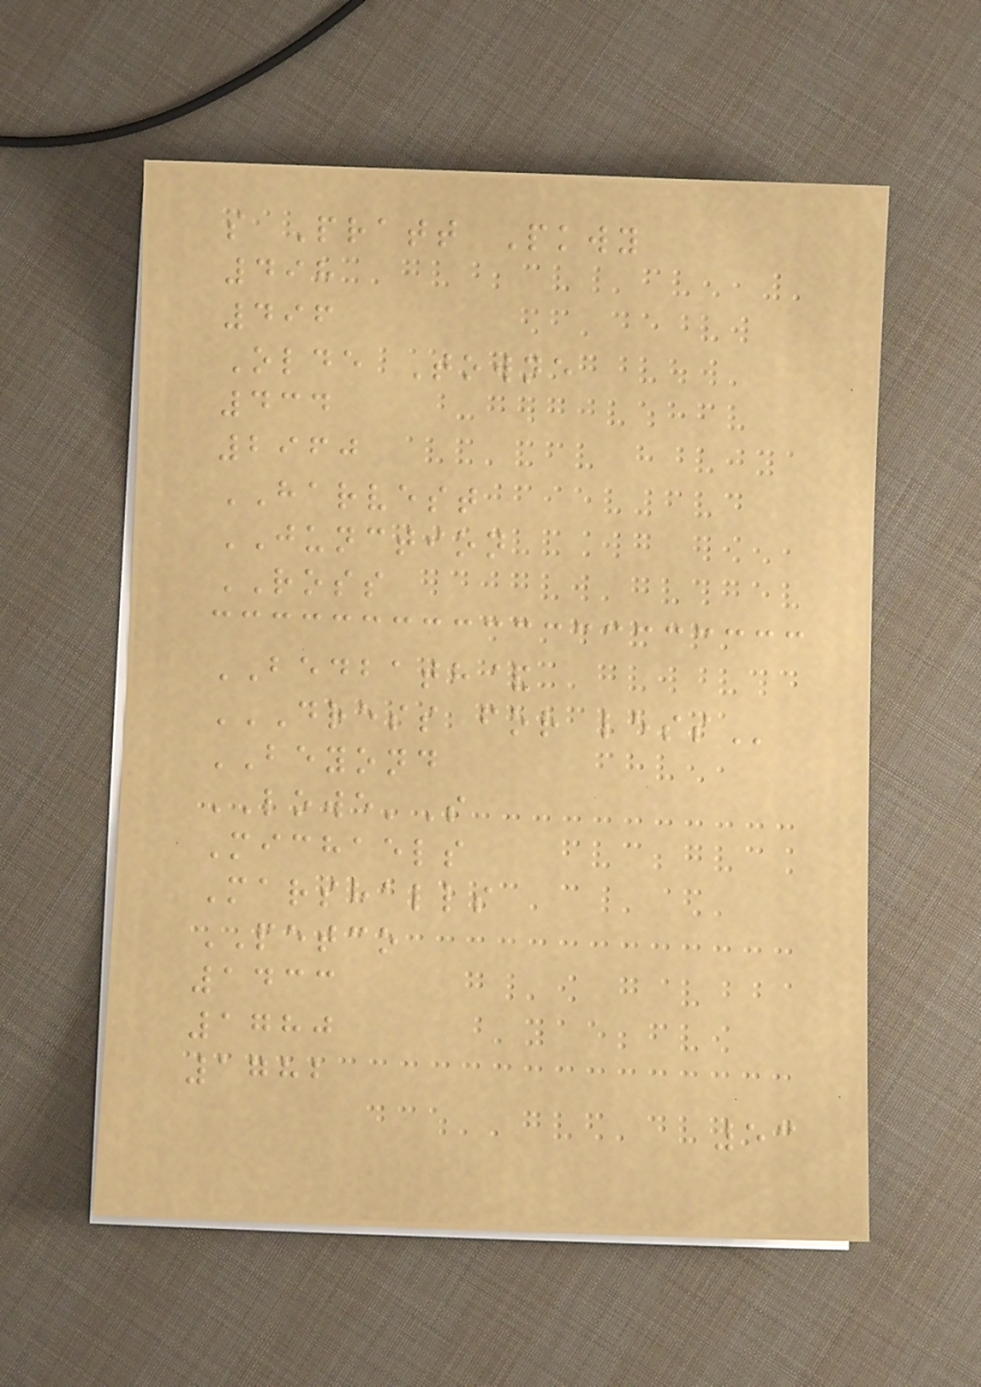s Pratt Pkwy
498
496
Olde Towne
434
2960
HARVEST
JUNCTION
ROSS
BEDBATH&
DRESS FOR LESS
BEYOND
LOWE'S
Michaels
Marshalls
PETCO
1433
1780
1782
53
